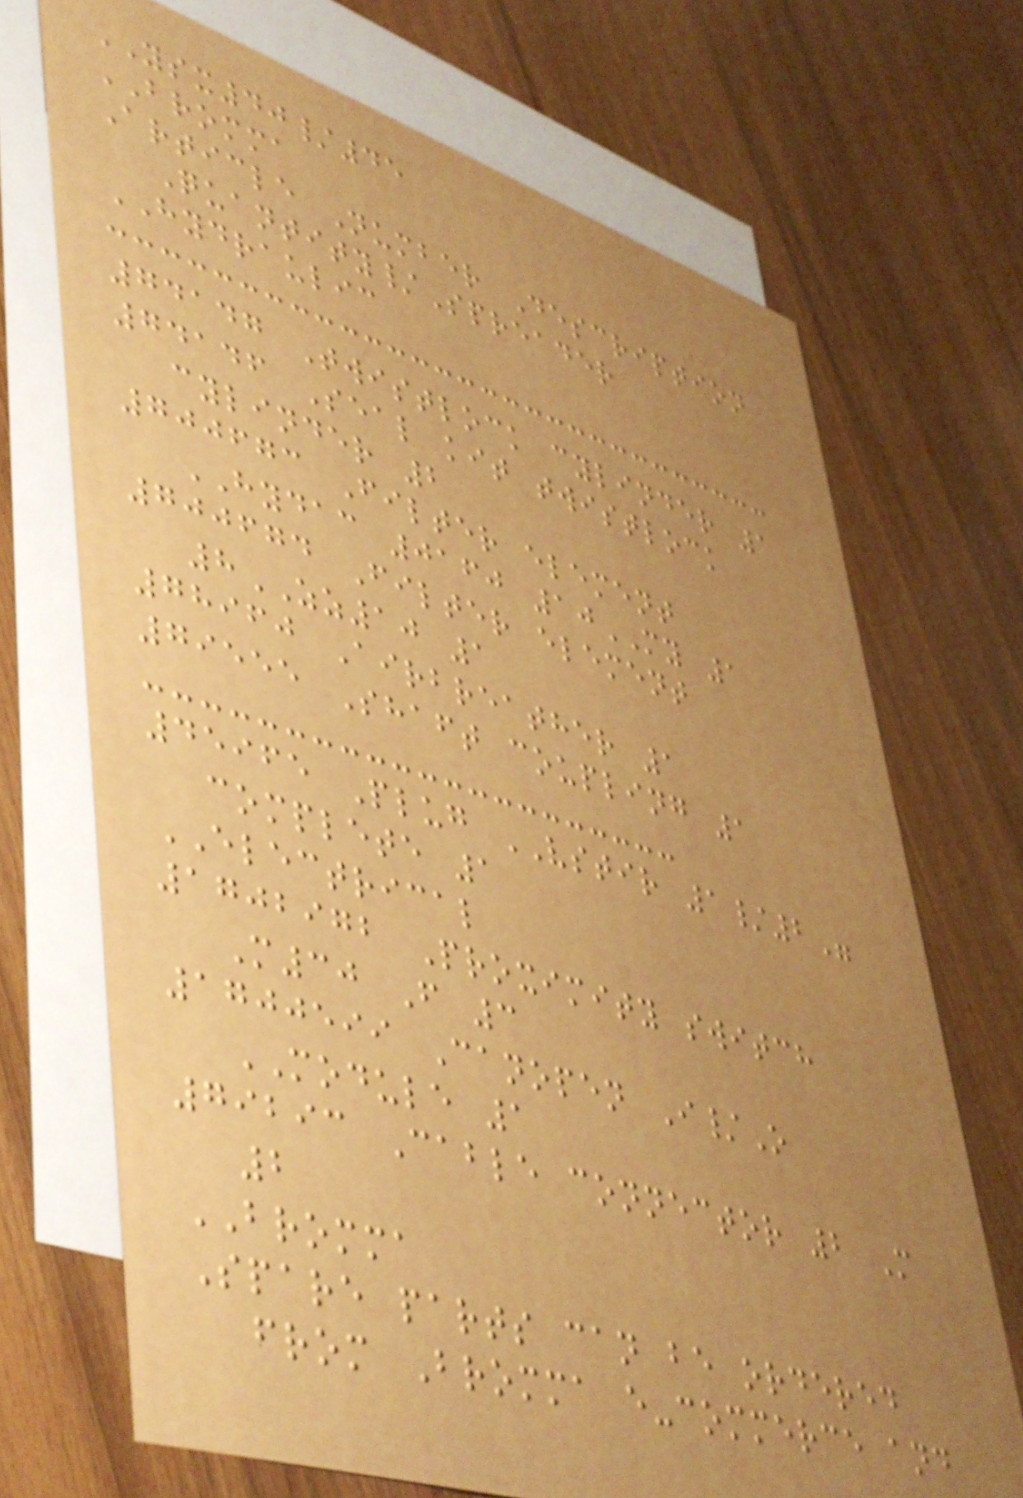YSX40/45
BROMMA
Article Number Description
Quantity/Spreader
HYDRAULIC
74147 Twistlock cylinder 1
74146 Seal kit twistlock
cylinder 2
700673 Filter element
HYDAC 0160 10MY 1
700674 Filter element
8ZZ10 1
78960 Airbreather 1
79555 Shaft coupling 1
45965 Plug VSTIR 1/2"
complete 1
ELECTRICAL
1702972 Proximity switch
M30 F 3
1700599 Canopen I/O
MODULE 1
79293 Cable connector 2 M
2
BROMMA
Spare parts can be ordered
from Bromma e-commerce and
